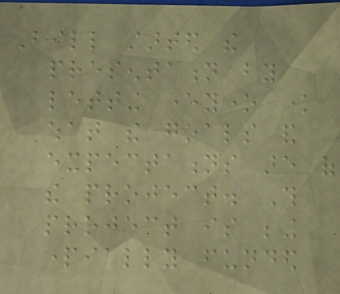Bill started the
presentation by
letting everyone know
what the goals and
expectations are of
the project. This
project is being
partially funded
